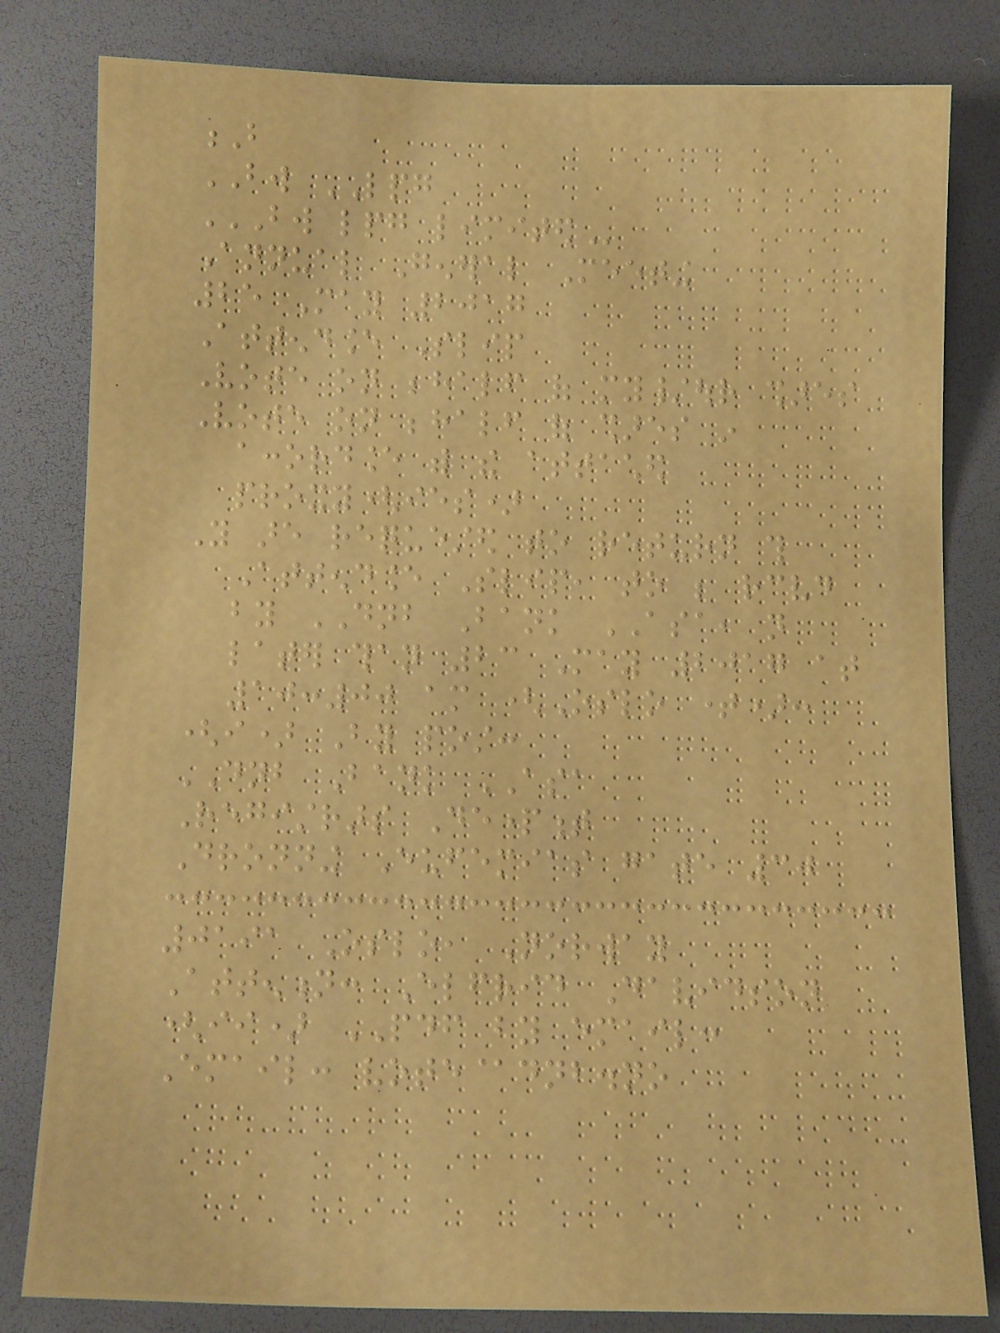B
BW LPG
BW LPG LIMITED
Annual General Meeting
25 May 2017
Attendance Slip
Vote on behalf of my/our shares
Vote on behalf of shares in
accordance with the attached
proxy(ies)
You are requested to return this
Attendance Slip, to be received
by DNB Bank ASA, not
later than 23 May 2017 at
10:00 am (Oslo time):
(i) By post:
DNB Bank ASA
Registrars Department
Dronning Eufemias gate 30
0191 Oslo, Norway
Attention: Elfrid Davidson
(ii) PDF by email:
Email: vote@dnb.no
